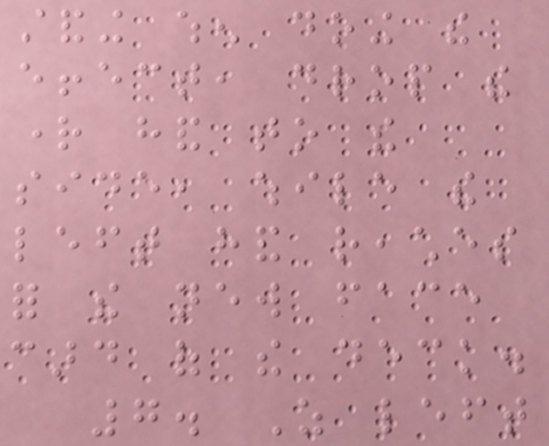standing when doing the
effect, drop the
right hand to the
side, while the
left hand reaches
for the new face
card of the deck.
7. As left
